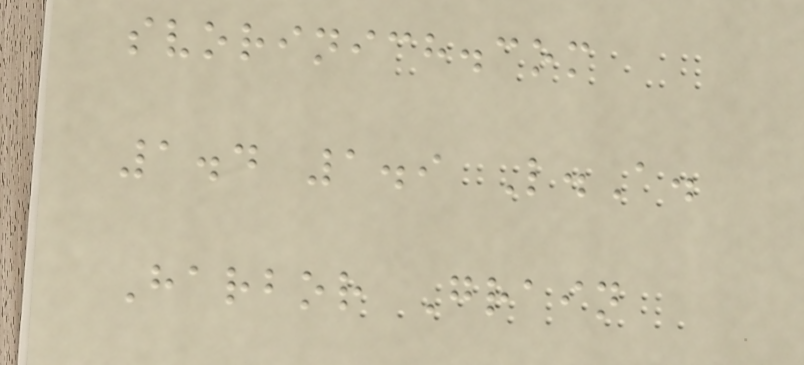svorinich.com
1.4 1.9 L.A.
Harbor Grain
